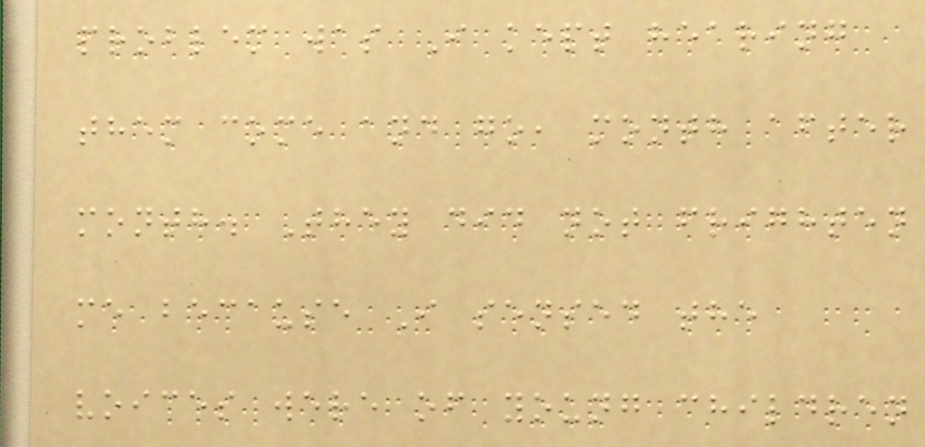problem was I kept hearing
them come and go, month after
month. They did not frighten
me because I sensed the
voices were of young children
